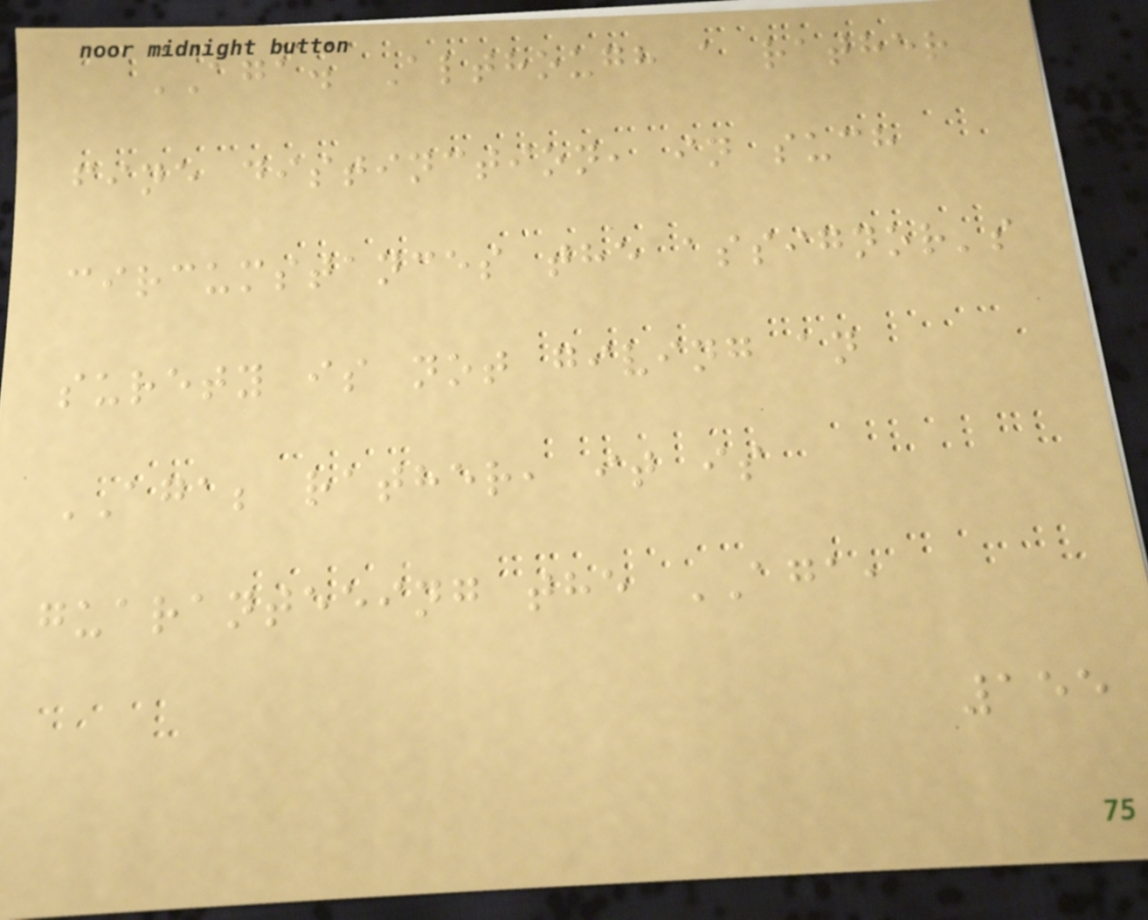AGA. Although a rather
fine distinction, in such
circumstances the assignor's
surety is not giving an
AGA; rather, it is
guaranteeing the AGA,
155
